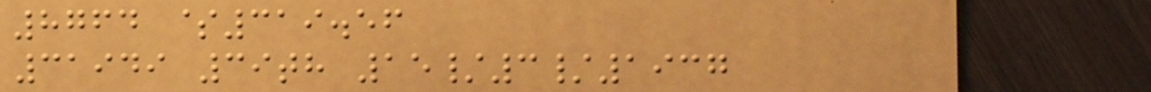8764 $319.56
31949 39th 15/3/1937
